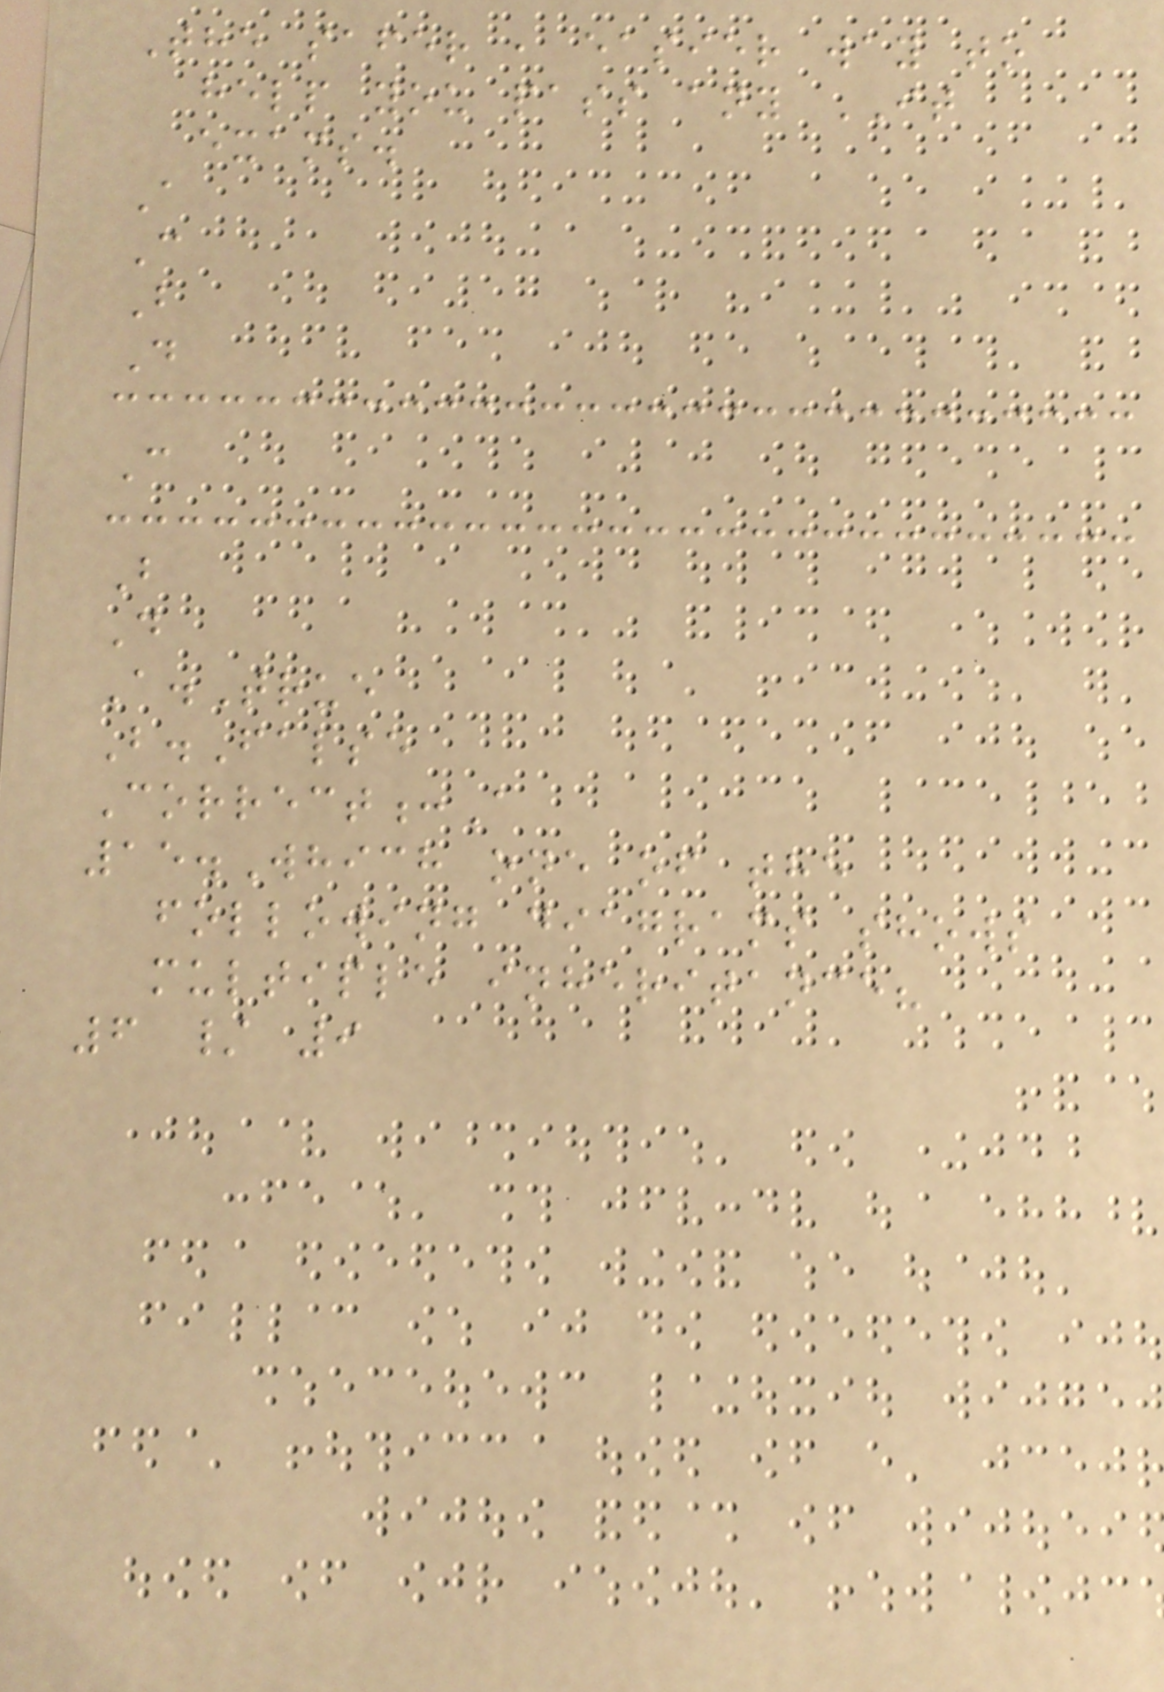The safer , easier way to
help you pass any IT
exams.
A
C
B
D
C
B
D
A.True
B.False
Correct:A
15.Which one of the
following diagrams shows
multiple inheritance?
6 / 9
